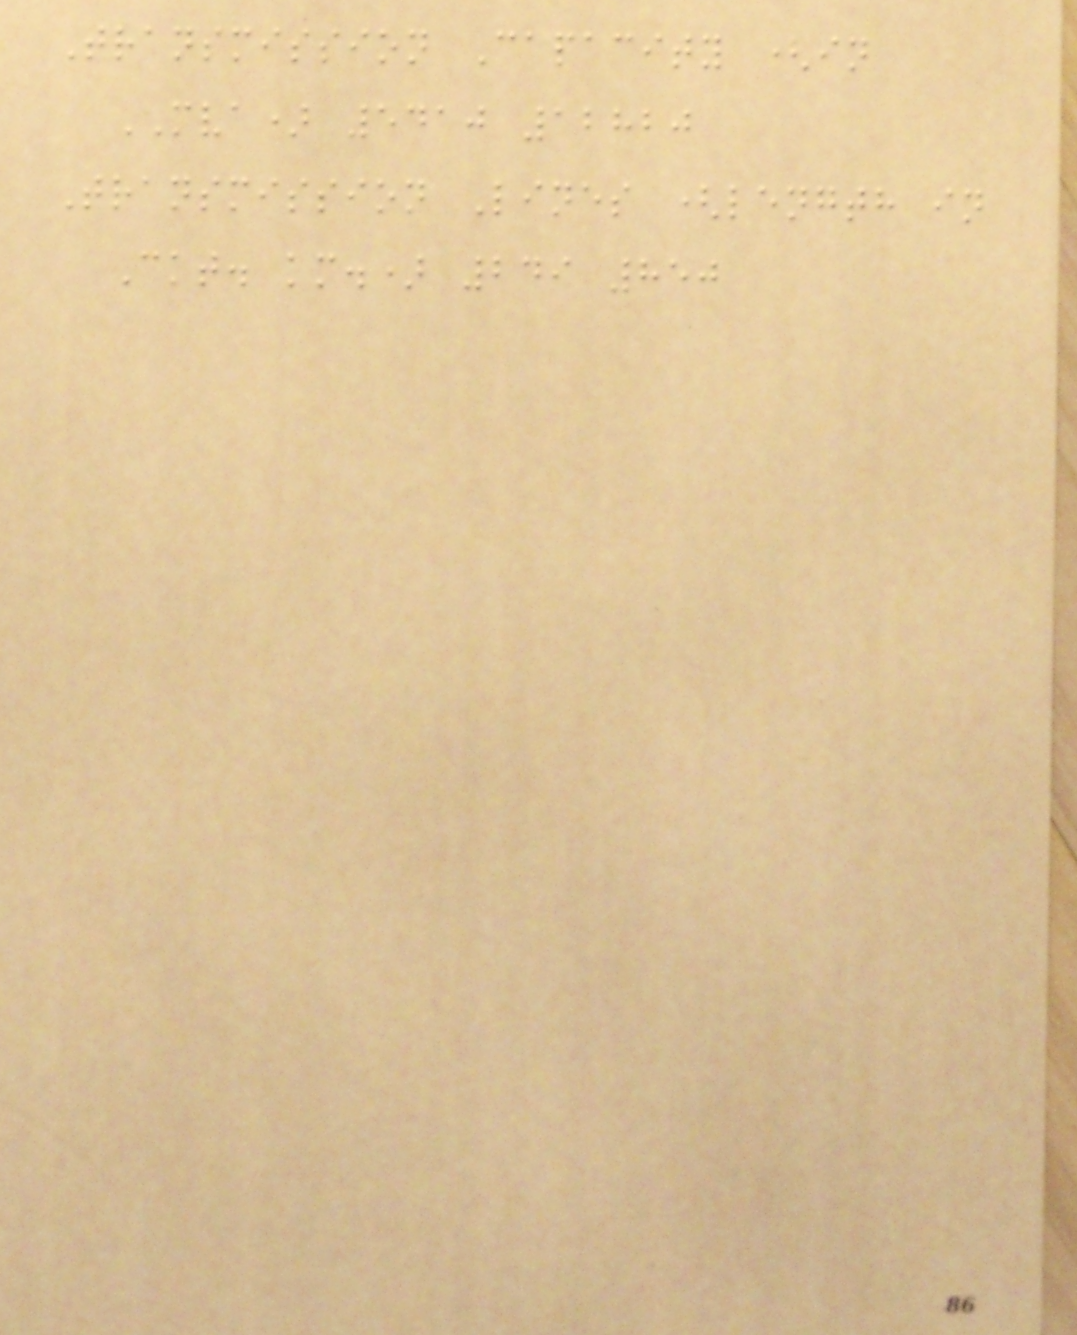Transmission Capacity (in
MVA) 5410 12820
Transmission Lines (length in
Ckt. km.) 249 850
